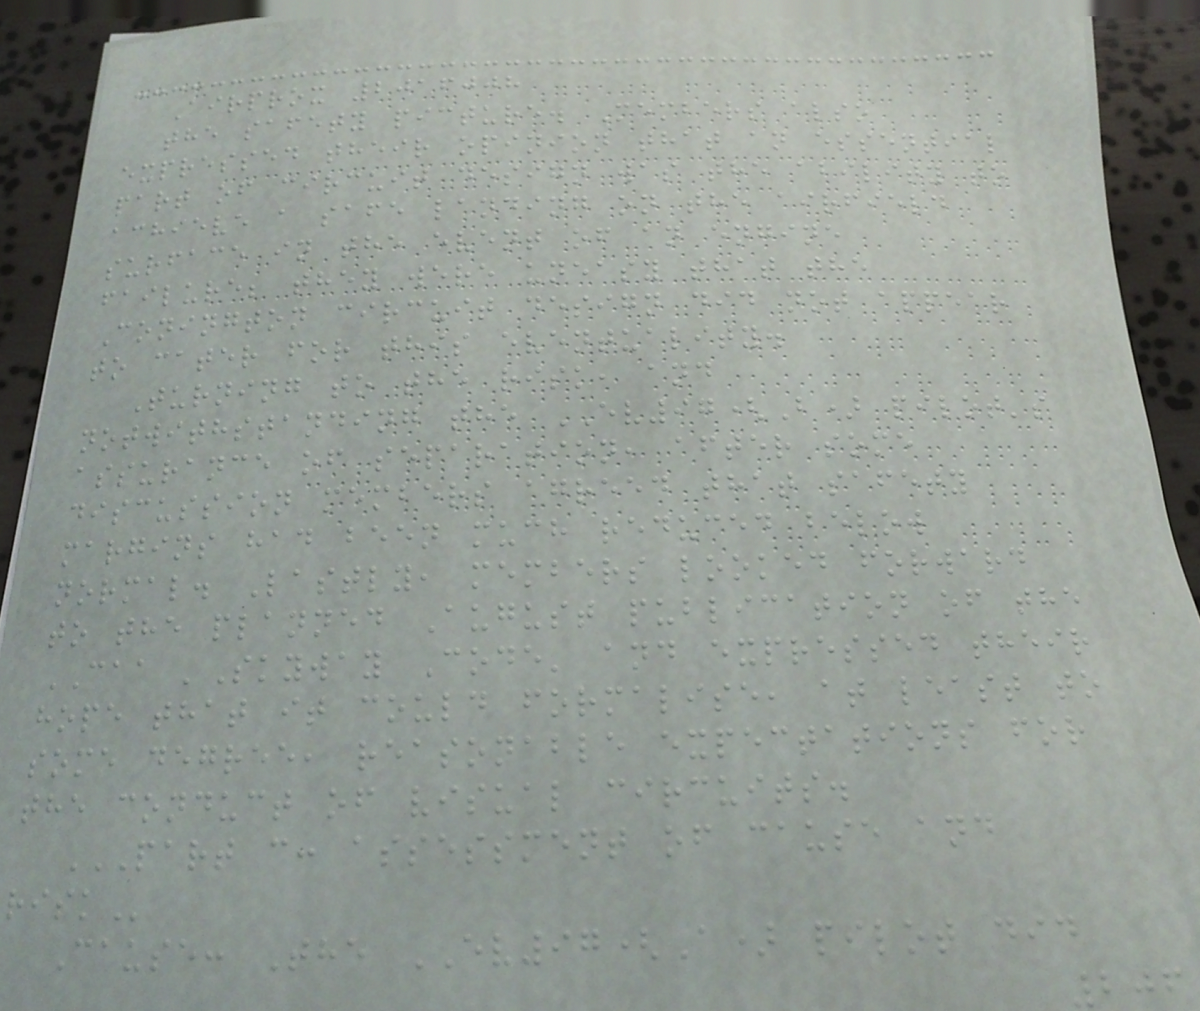Airprox 2016008
the safety picture. Members also
expressed their opinion that an essential
part of circuit design was the ability to
achieve a safe landing on the airfield
surface in the event of an engine
failure; they were uneasy that the
Conington circuit design did not appear
to cater for this eventuality.
Turning to the risk, and
notwithstanding the EV97(B) pilot's
assurance of separation, after some
discussion members agreed that safety
margins had been much reduced below
normal. Lastly, members looked forward
to the planned August publication of the
CAA 'Skyway Code' and expressed their
hope that it could formalise, at least to
some degree, reasonable expectations for
the conduct of visual circuits.
PART C: ASSESSMENT OF CAUSE AND
RISK
Cause: The EV97(A) pilot did
206
